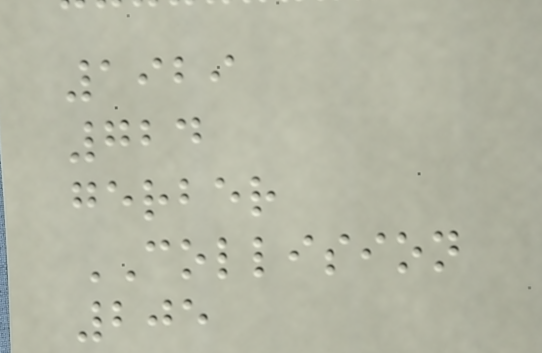1929
724
gerber
COLLISION
205
